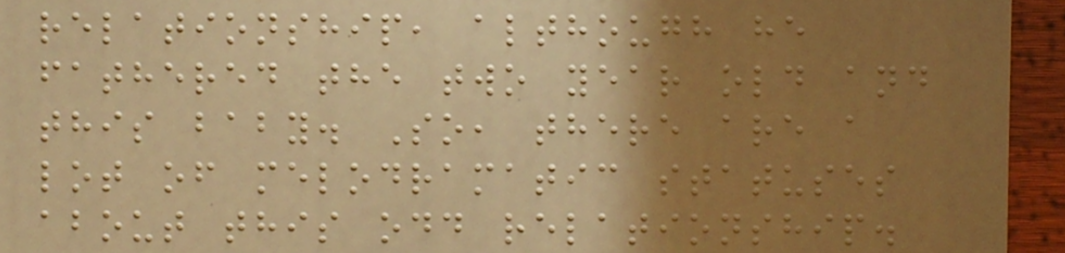relationship, although he
fathered the two year old and
this baby. So, there are a
lot of melodramatic statuses
about this odd relationship.
